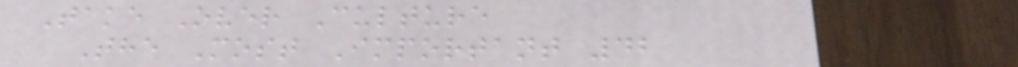Take Over Culture
The Most Important 42
